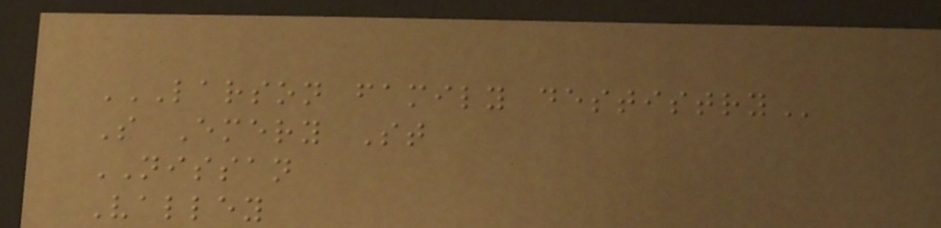LARSON FAMILY DESTISTRY
S Emery St
NISSAN
Valley
